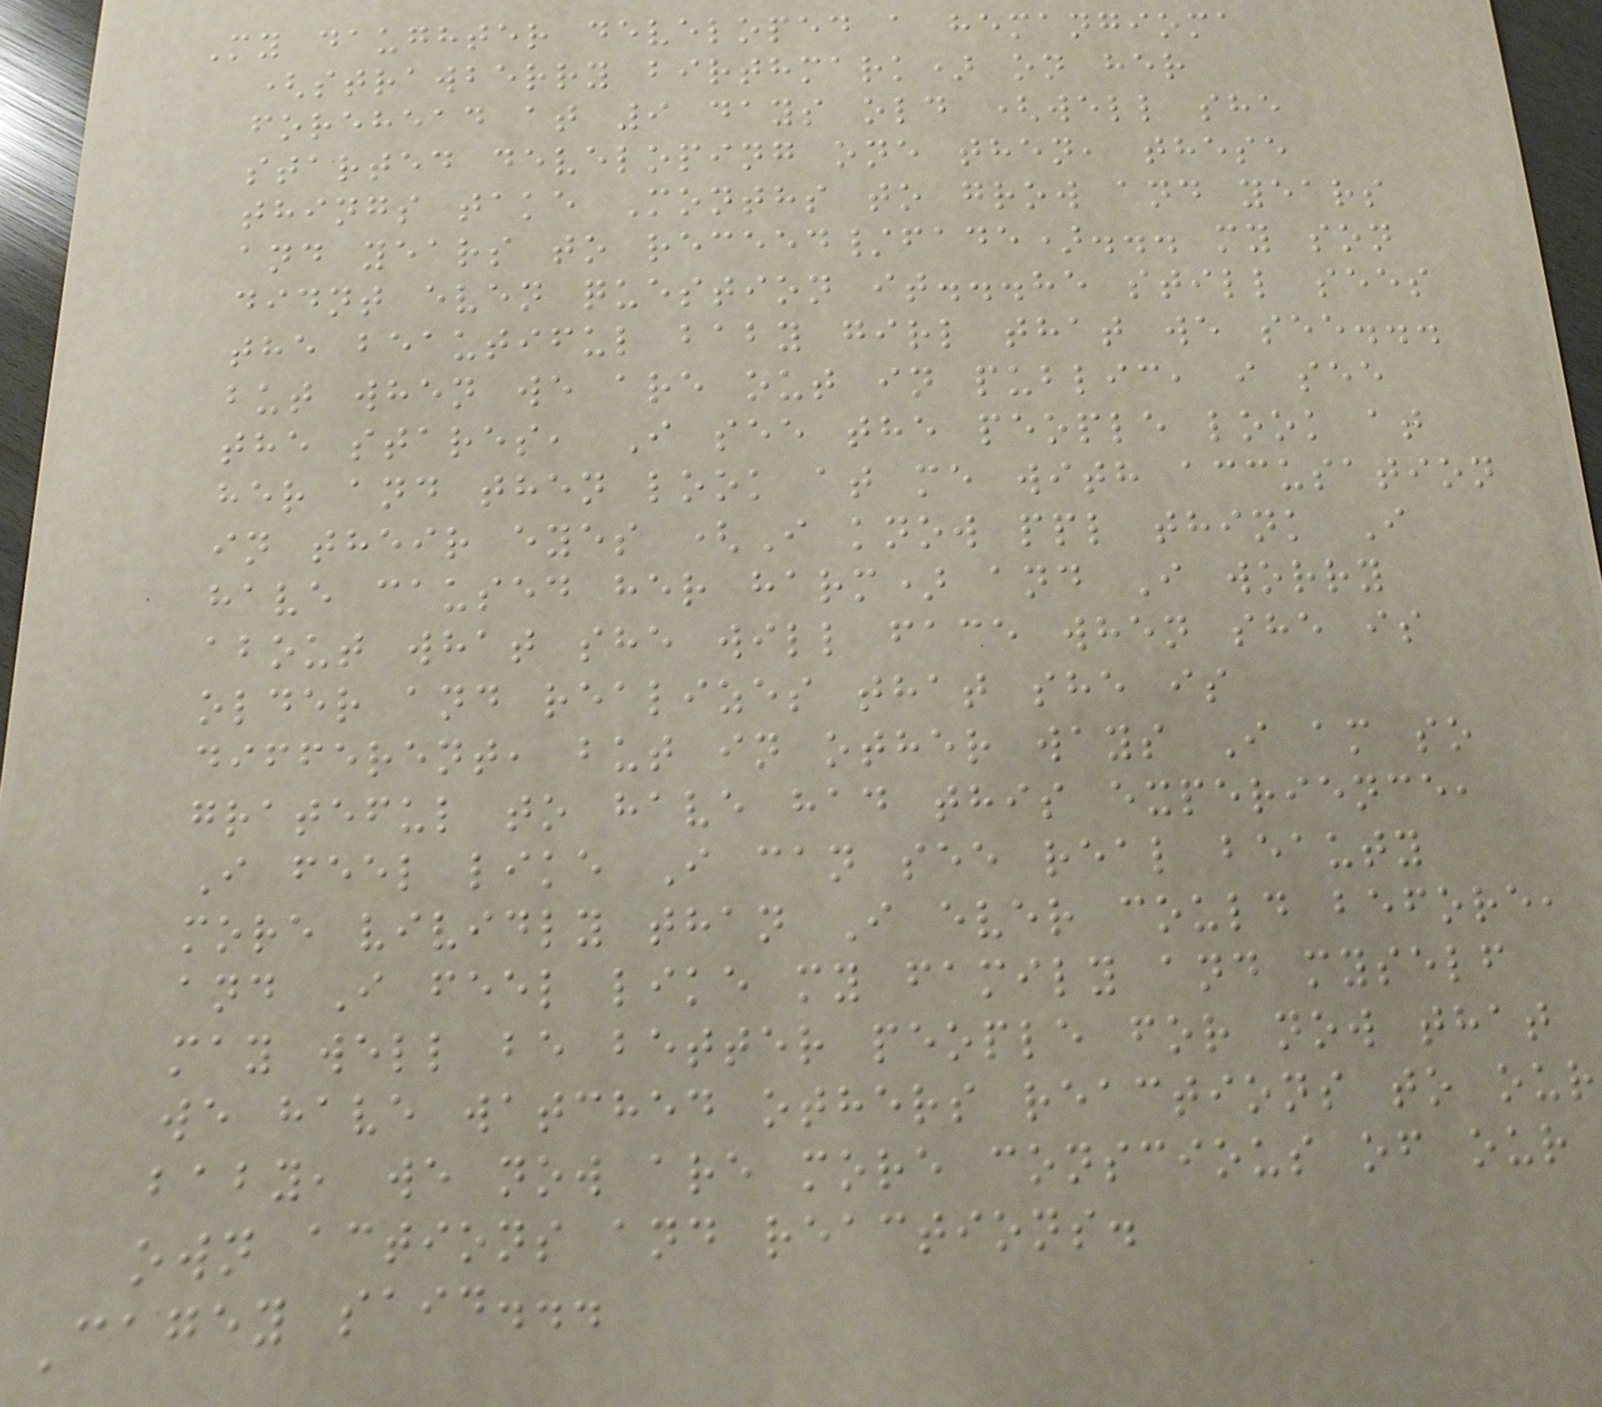My daughter developed a hemangioma
(strawberry birthmark) on her
forehead at 9 days old (well she
started developing one then, these
things take Months to grow and years
and years to receed/fade)... my son
didnt even question it...he still sees
the beautiful baby girl that we see...
but when we are out in public, i see
the stares, I see the people look at
her and then look at me with accusation
in their eyes (I know ppl think I
have caused her harm) and I worry
about what she will face when she is
older and realizes that she is
different, but in other ways I am so
grateful to have had this experience,
I feel like I can see real beauty
more vividly than I ever could before,
and I feel like my family and myself
may well be better people for now that
we have watched others reactions to our
baby, we now are more conscious of our
own actions and reactions.
Cagey said...
